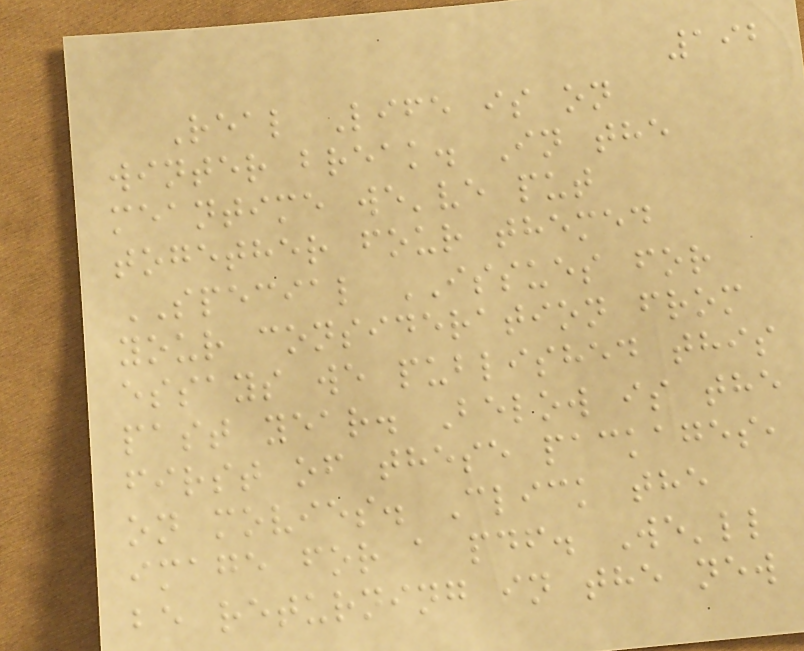192
Real Life is on
winter break. In the
meantime we've put
together four themed
SPECIAL ISSUES for
your consideration from
essays we published this
past year. Below is the
first of these packages,
on movies. Click the
image for a pdf. We'll
be returning in the new
